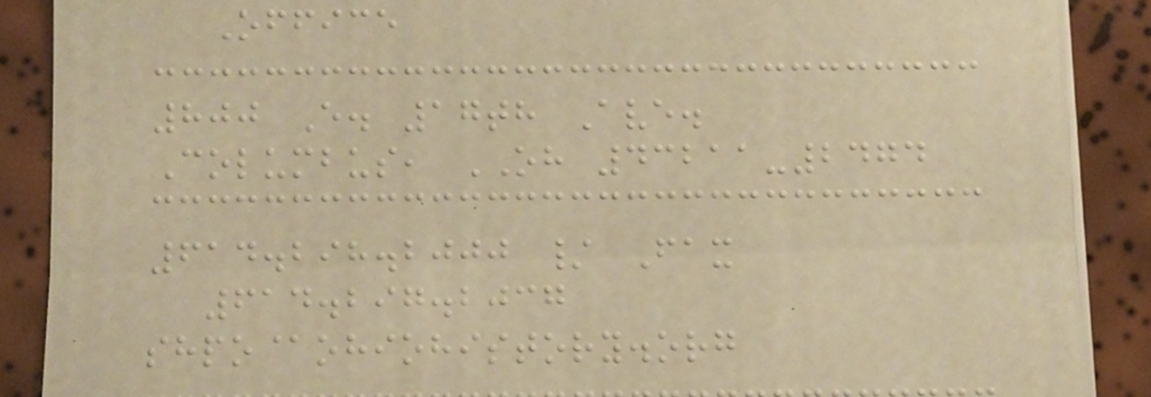Office
800 E. 17th Ave.
Columbus, OH 43211-2474
614.298.2000 / Fax
614.297.2037
shpo@ohiohistory.org
